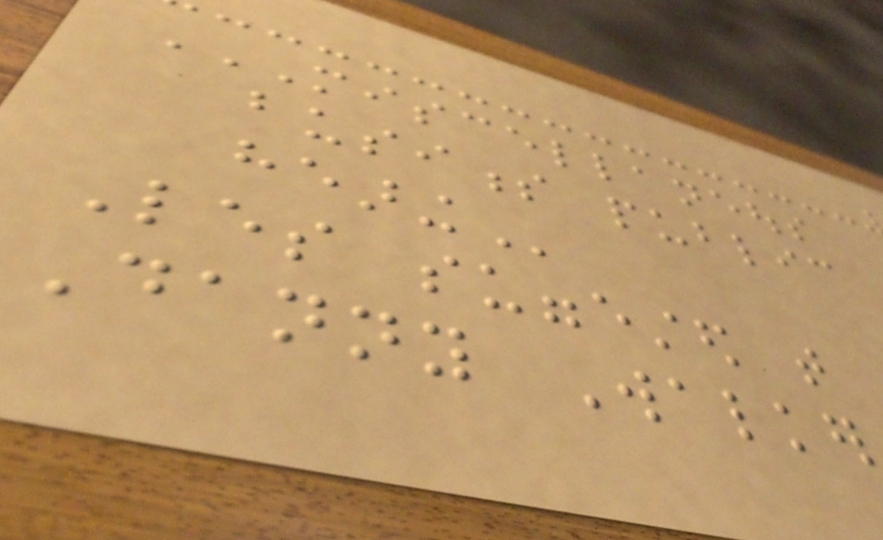MISCELLANEOUS
BUSINESS PUBLIC
HEARING
Les suggested that
Danny Walker
